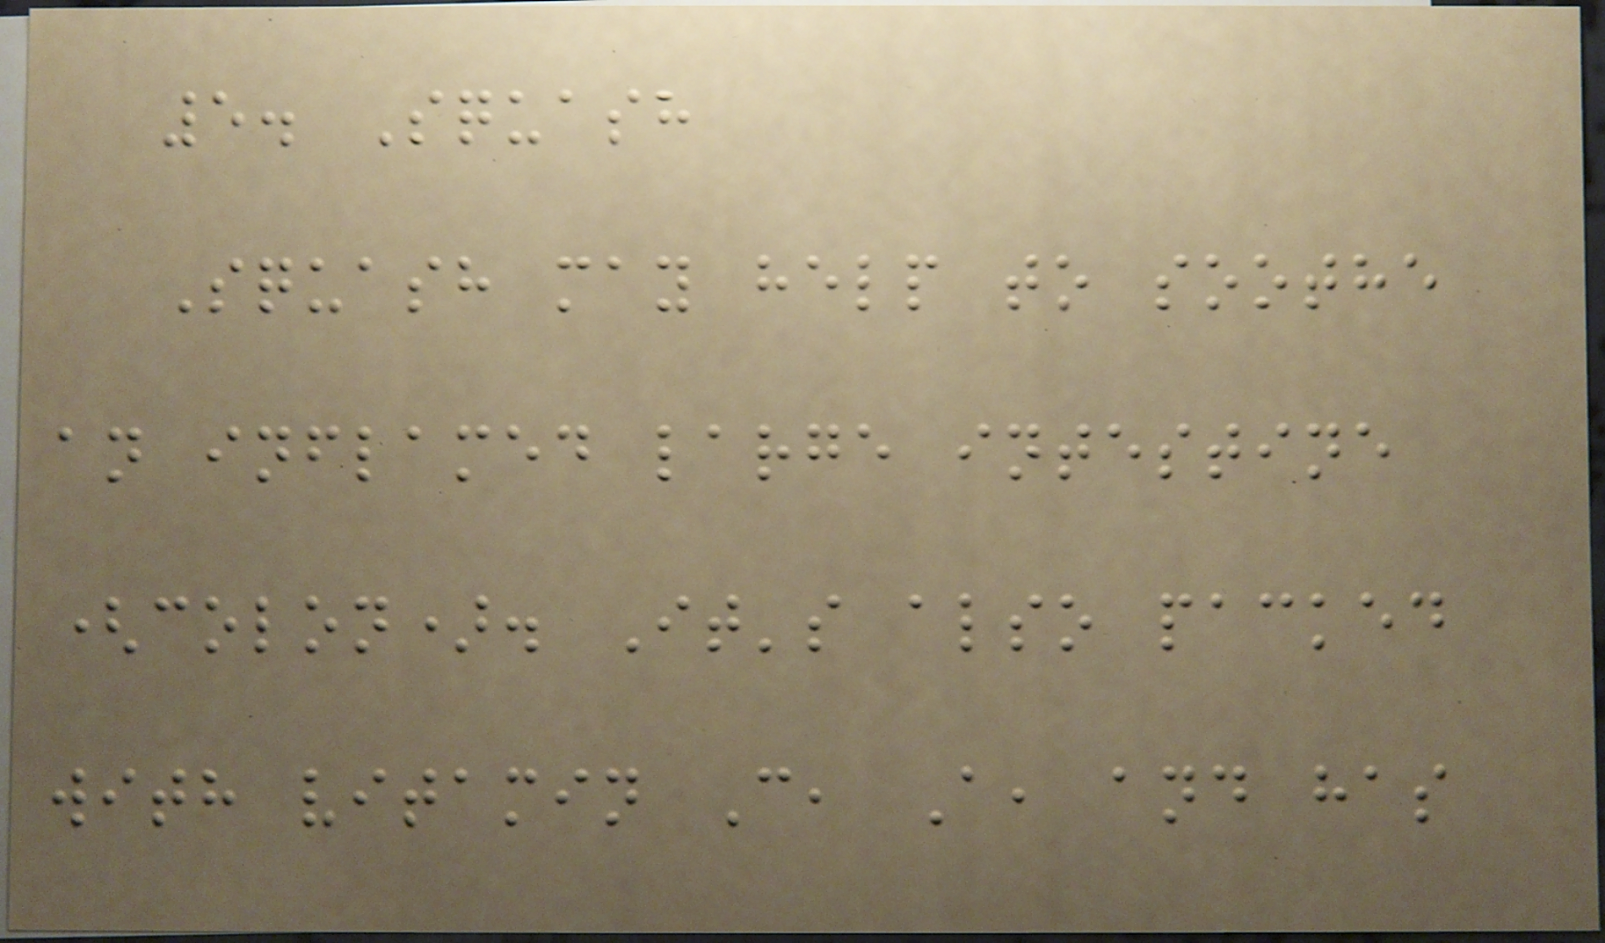5. Squash
Squash may help to soothe
an inflamed large intestine
(colon). It's also packed
with vitamin C, A, and has
